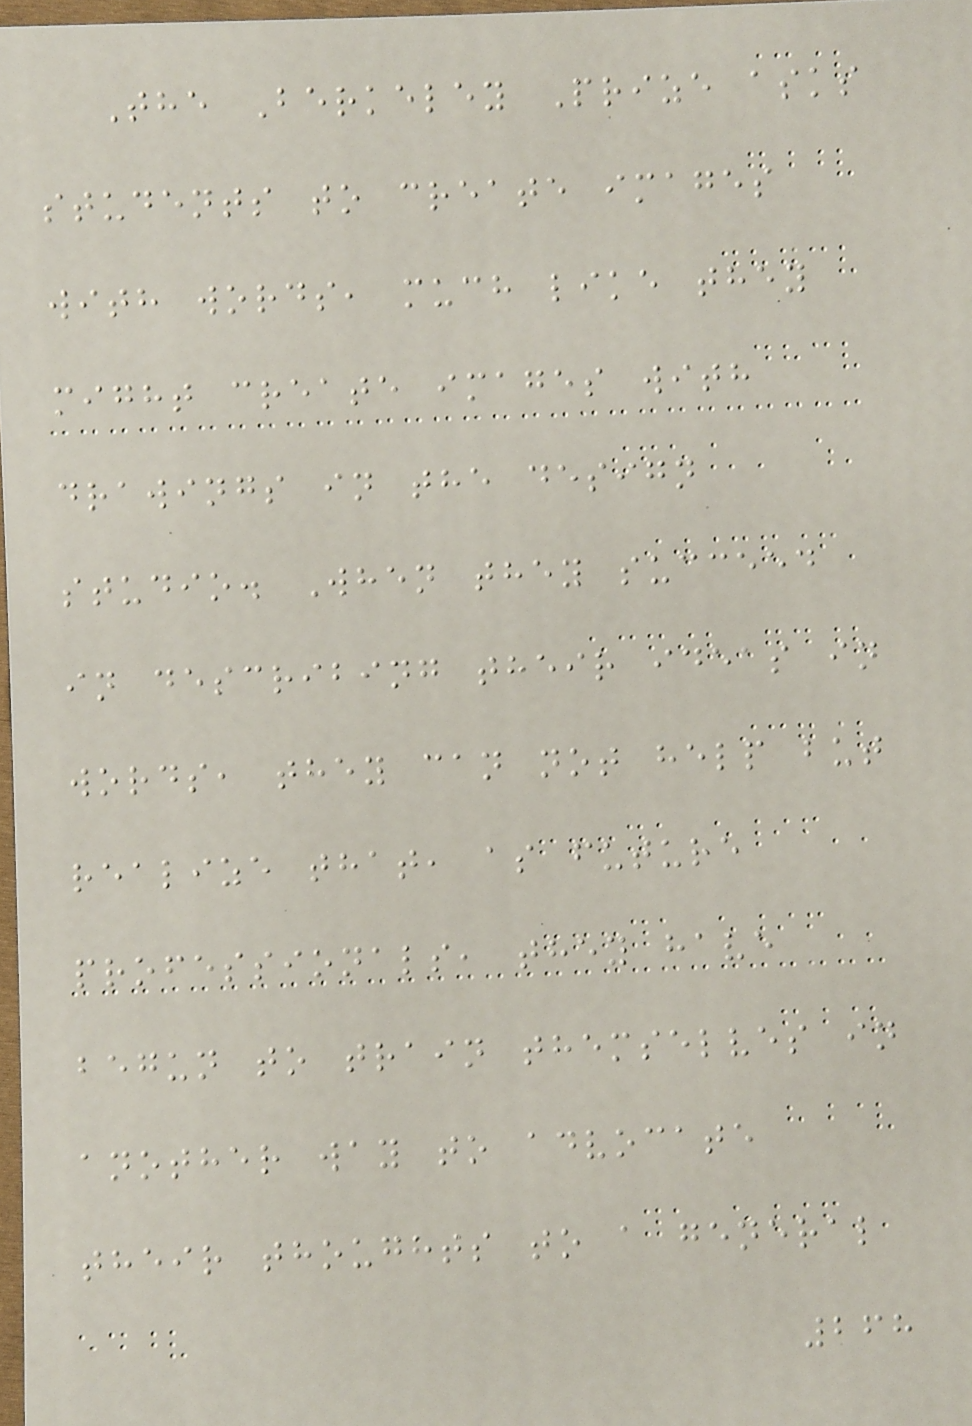The Berkeley Prize asks
students to create images
with words, much like they
might create images with
drawings in the design
studio. When they succeed
in describing their ideas in
words, they can not help but
realize that, as future
professionals, they have
begun to train themselves in
another way to advocate
their thoughts to a general
268
